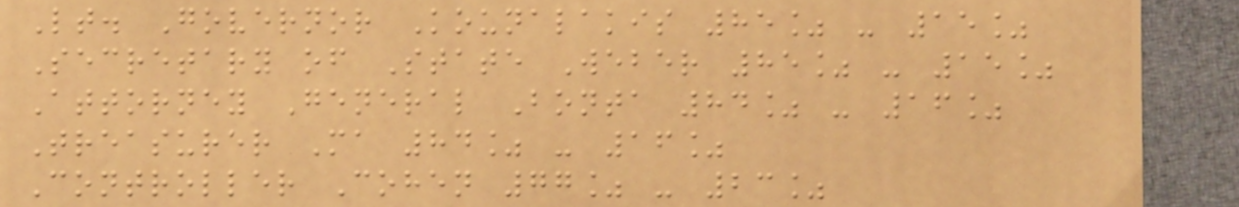Lt. Governor Kounalakis 85% - 15%
Secretary of State Weber 85% - 15%
Attorney General Bonta 84% - 16%
Treasurer Ma 84% - 16%
Controller Cohen 77% - 23%
